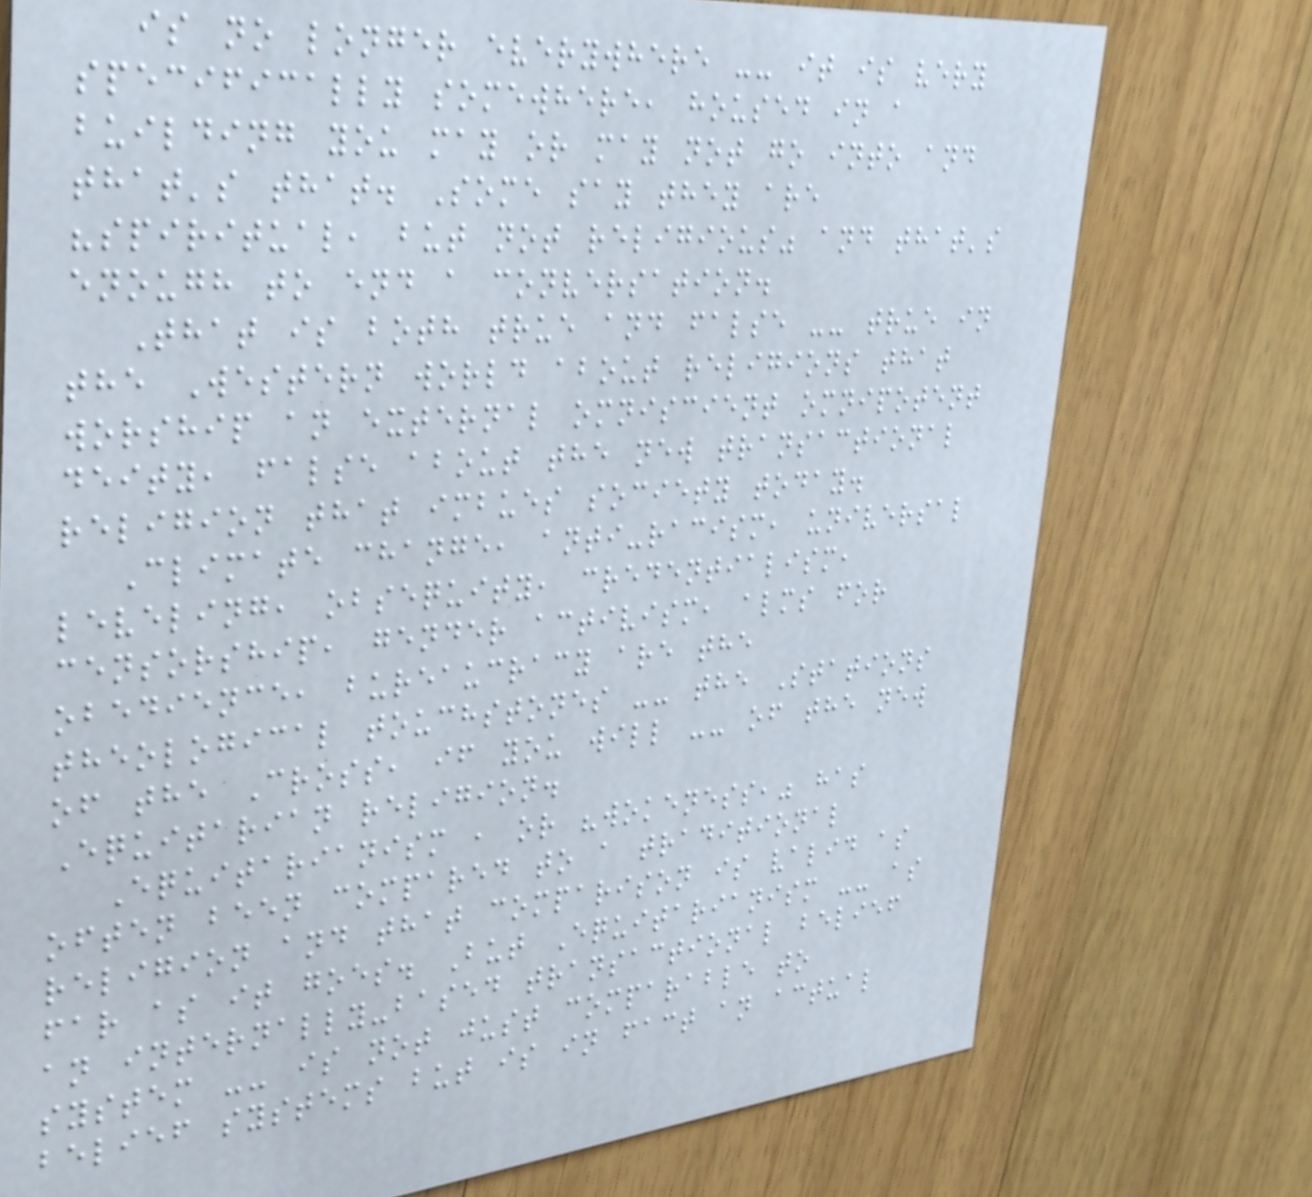is no longer everywhere -- it is very
specifically somewhere, housed in a
building you may or may not go into and
that's that. Some say they are
"spiritual, but not religious" and that's
enough to end a conversation.
That is both true and false -- true in
the Western world about religions that
worship an external omniscient omnipotent
deity, false about the new transactional
religion that imbues society today.
Climate change, anti-racism, universal
leveling, obsequity, credentialism,
censorship, gender activism, alms for
obedience, bureaucracy are the
theological touchstones -- the Stations
of the Cross, if you will -- of the new
Equitarian religion.
Equitarianism , or "wokeness," has
often been compared to a traditional
religion and that comparison is valid as
far as it goes. But Equitarianism -- as
an internally-based transactional belief
system -- is not just comparable to
belief systems but is in fact an actual
